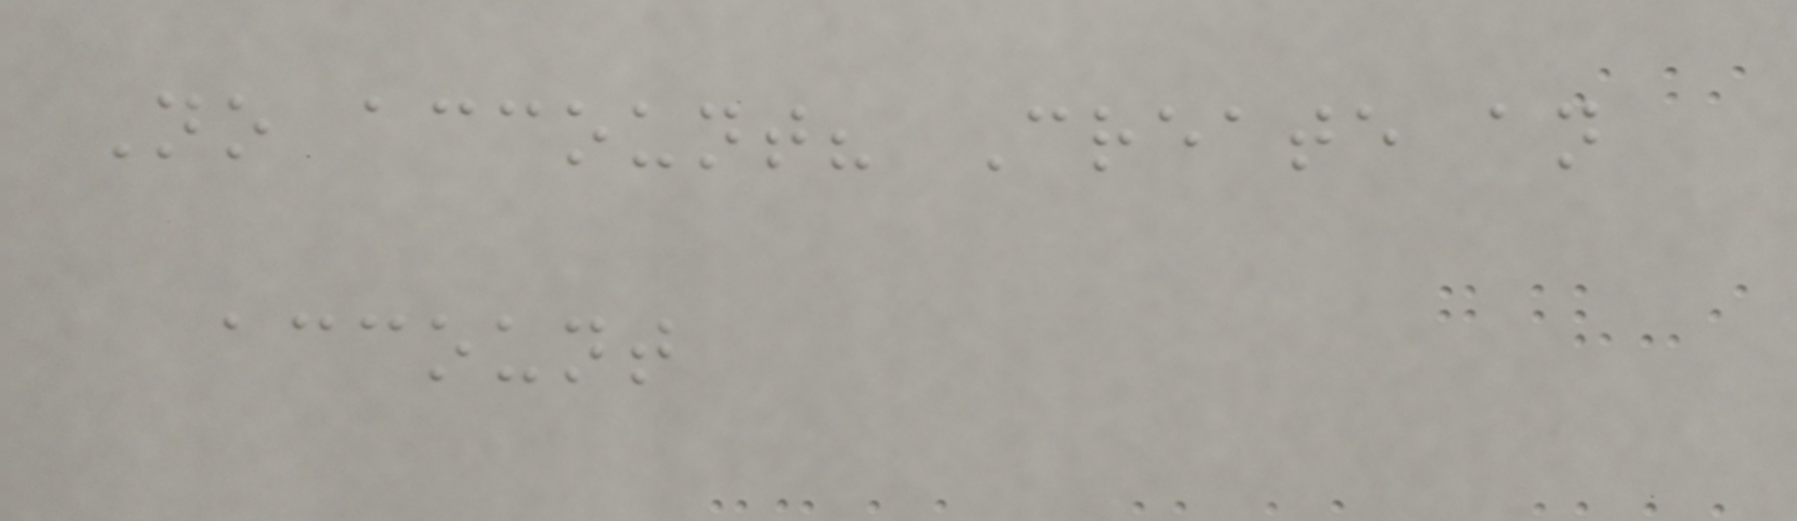No account? Create an
account
